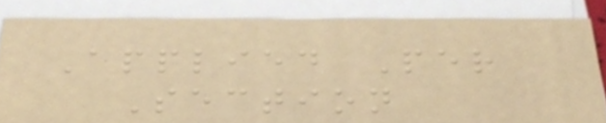Applied Per
Section
